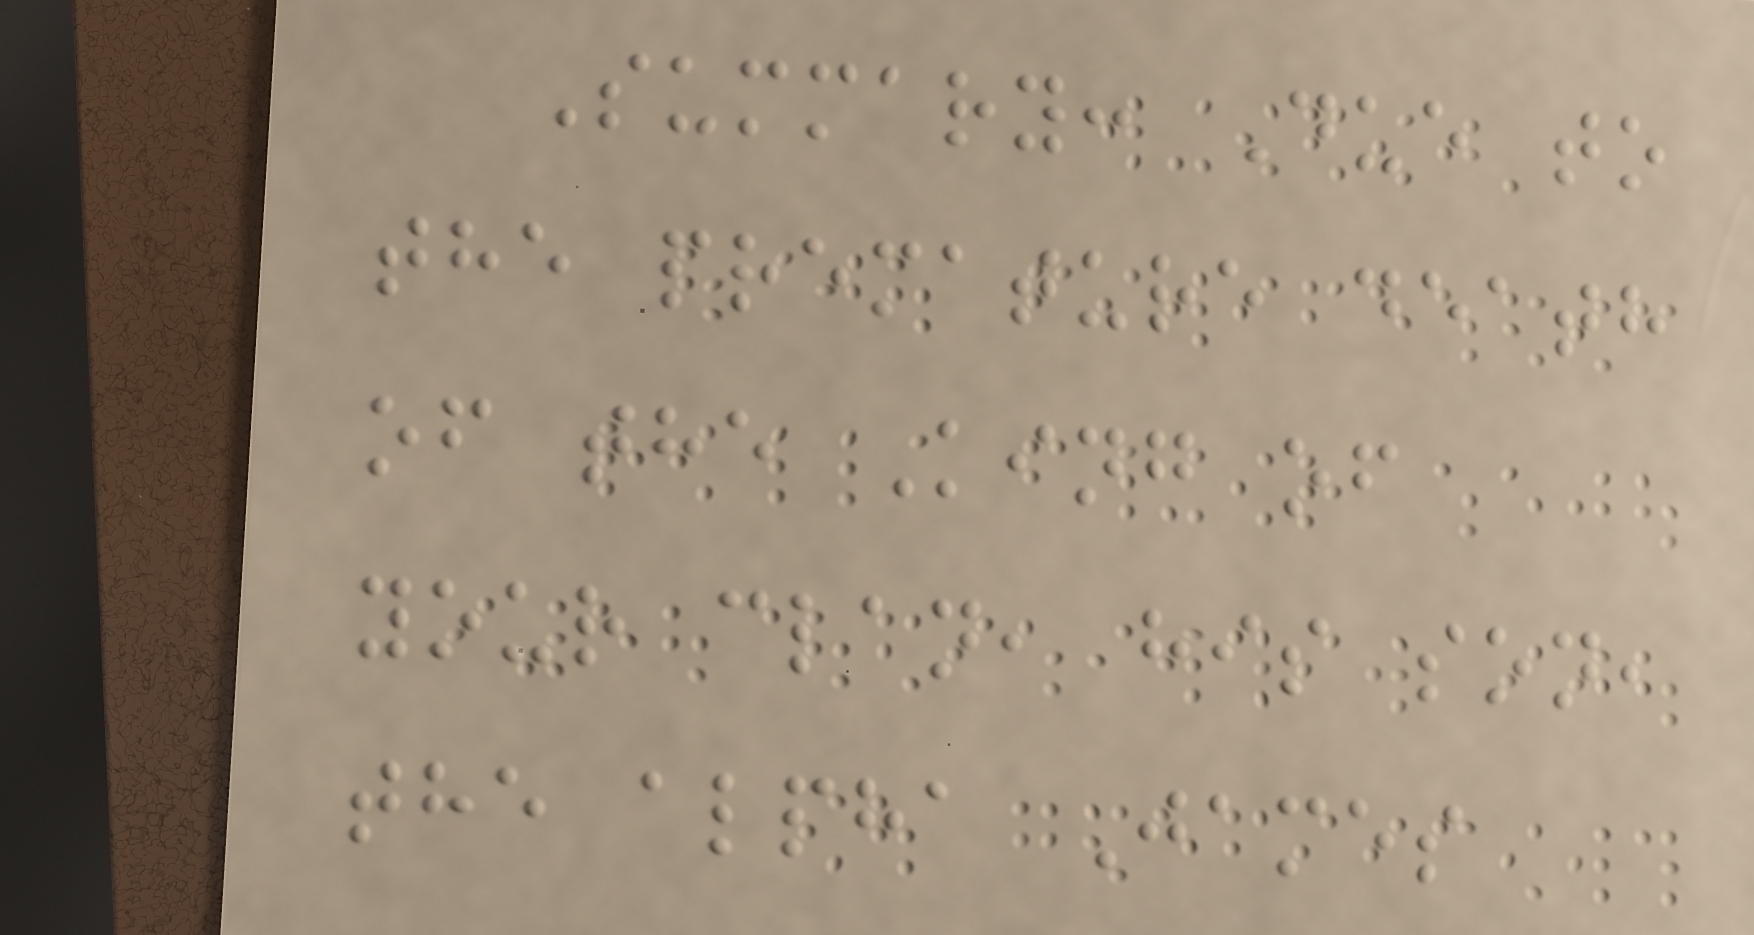Summary: Due to
the premature death
of the King of
your clan, his son,
the alpha James
